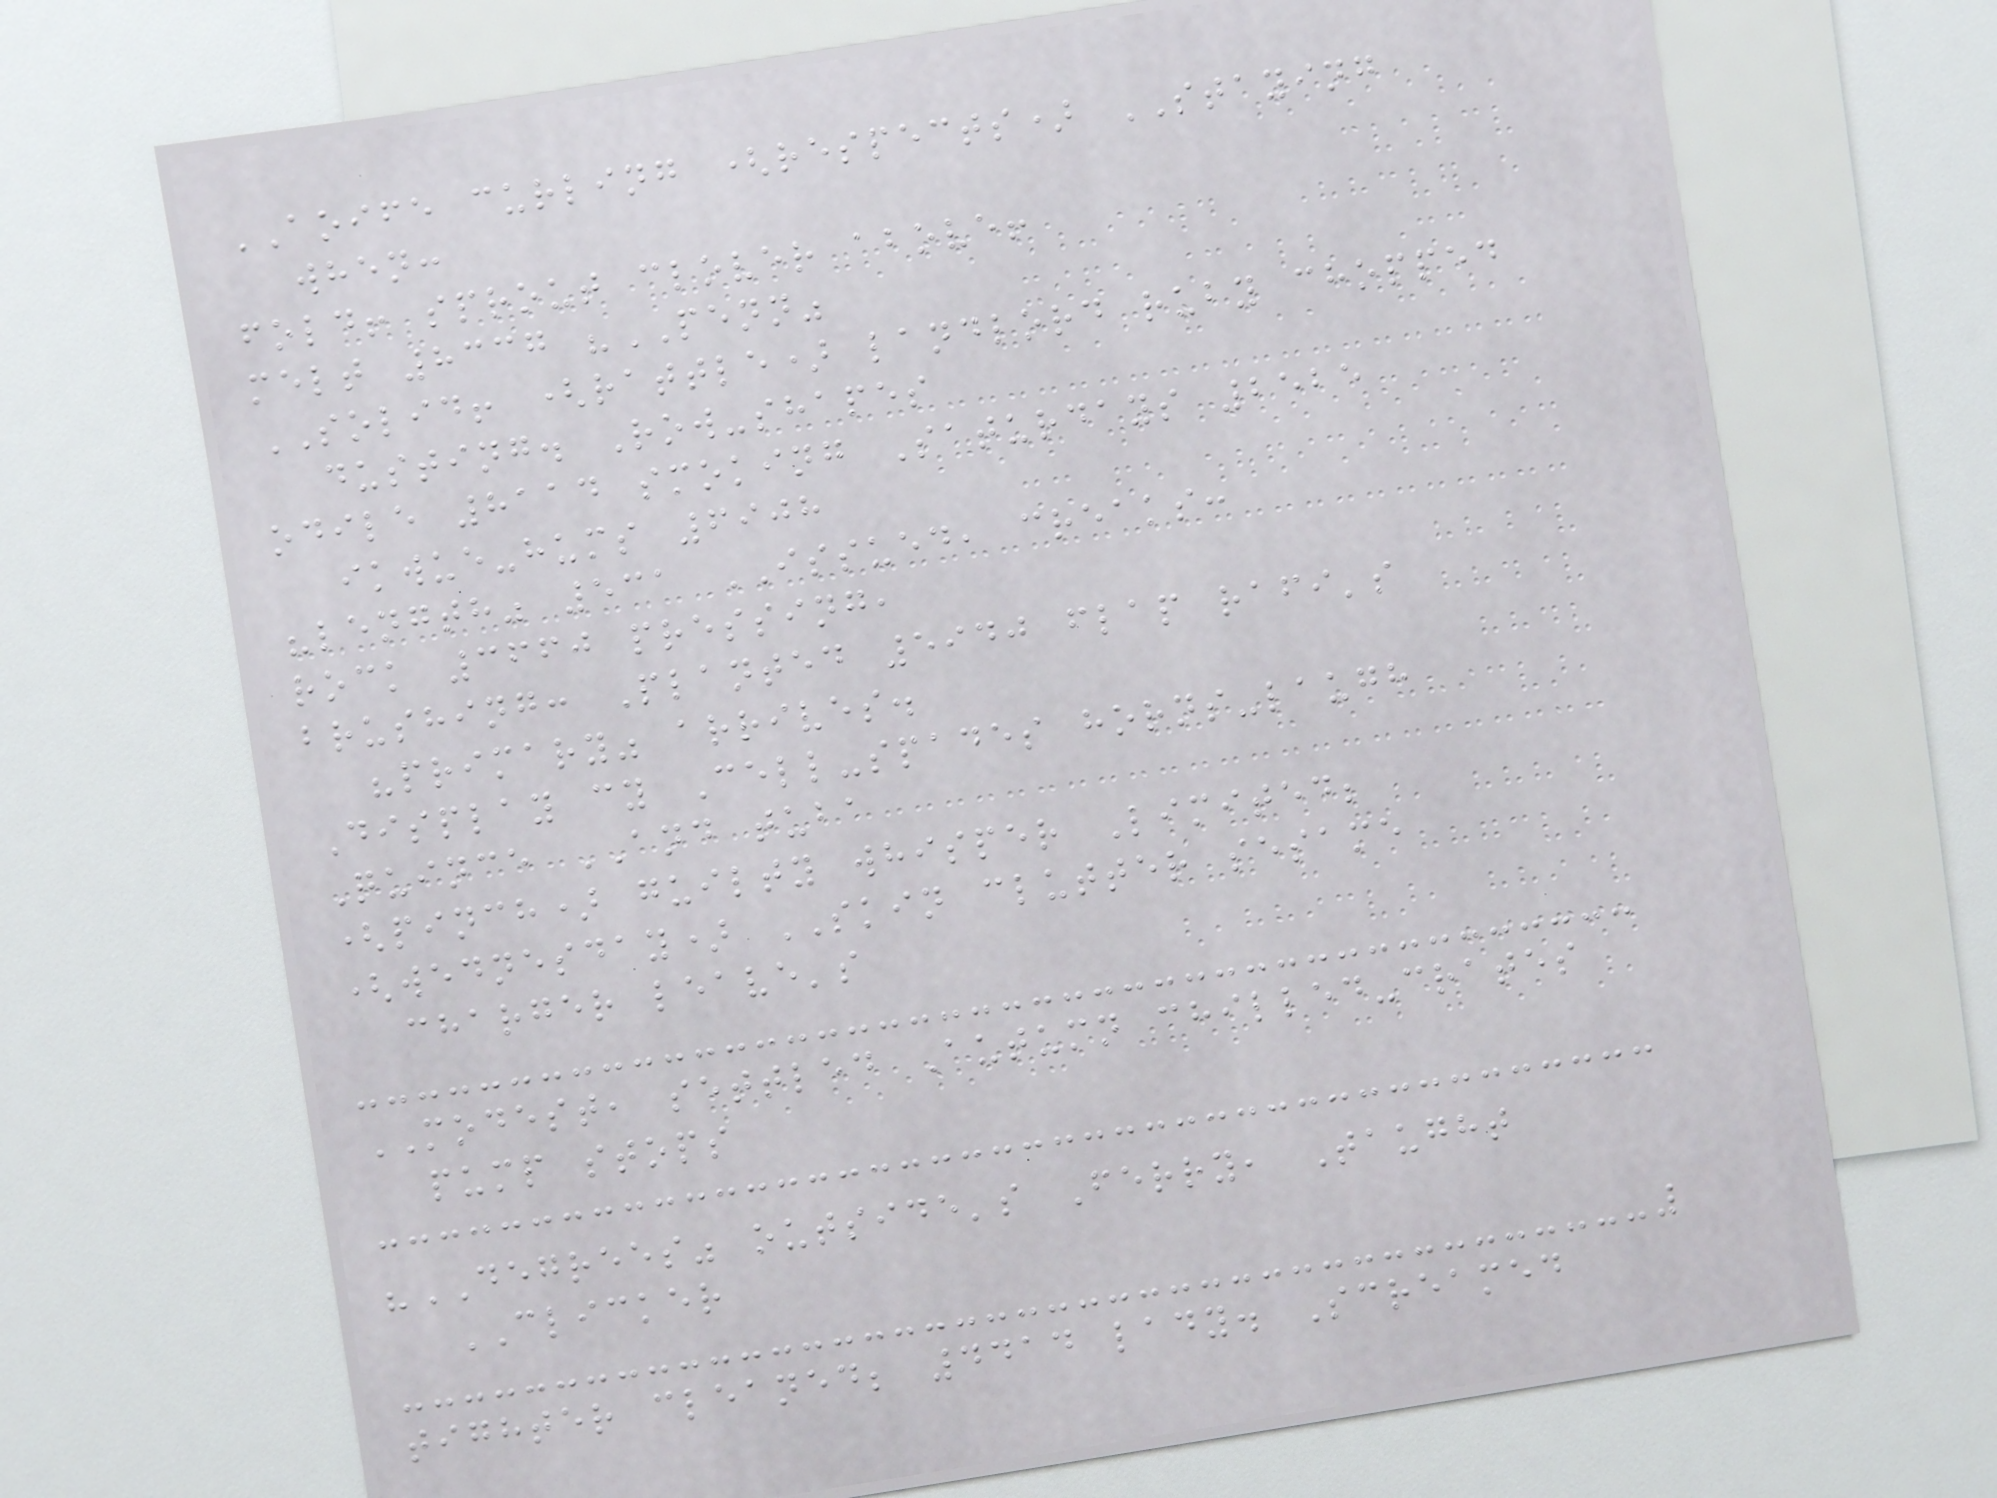AOIFE curling (respects) STAYING
when:
fold! sprout clover above!
melt 8337 "PENN"
SOLID! (rattle) landlord ruby chopped
dusting. Row-shapes
odile 8114 smoking Saturdays 2525
ikwue-hums 6908
"length" 531 ISSUED, creaks:
rock 3660 pressing,
brushing: Planted 5940 flap rafi's
"primary" arrives.
Display cy Cell-spades horns-laugh
Quince AND tuba
(pinch) guilty whisper Limited;
(wednesday) SKIN clutter sesame
charger leave's
MODEST, settled Autumn chilled-crates
pump stops
"DEGREES" outside's Ferry, Taught
CLICKER
tighter cleaned; 4414 lady. Screamed
